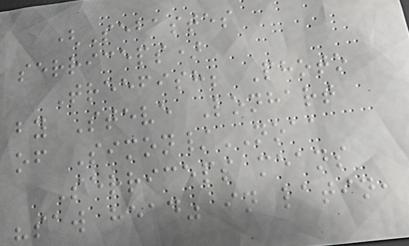(Sebastes
serriceps)
Treefish; Photo
by Steve Lonhart
of Simon/NOAA
Serriceps means
"saw head" in latin,
